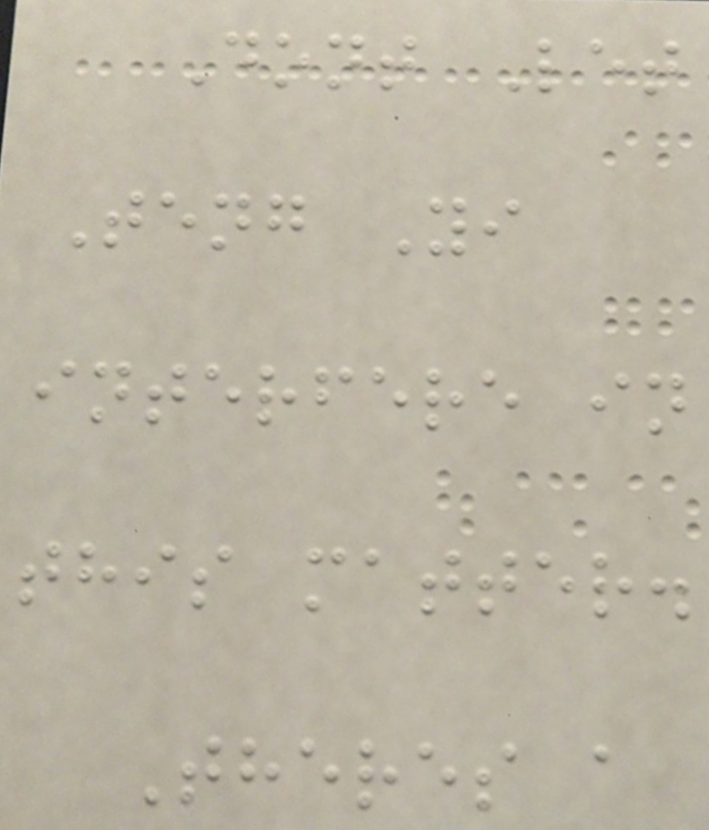Dont Let
Teng Yi
interfere in
this matter.
Theres a
